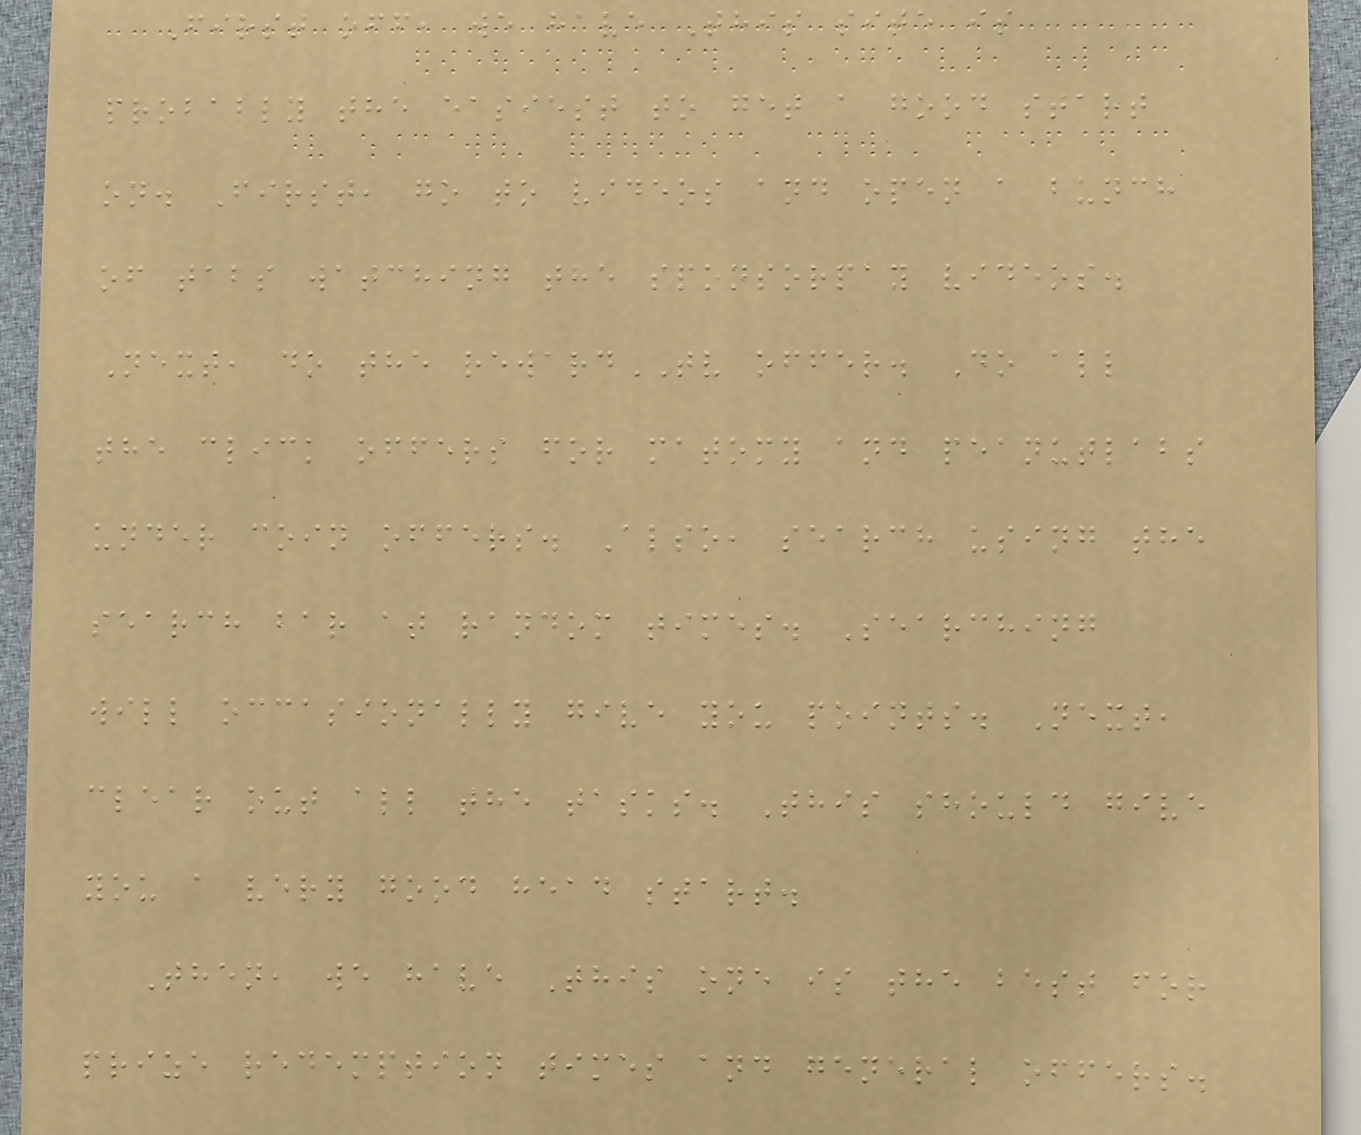First off, we have This site is
probably the easiest to get a good start
on. First, go to videos and open a bunch
of tabs watching the sponsorpay videos.
Next, do the rewardTV offer. Do all
the click offers for matomy and peanutlabs
under coin offers. Also, search using the
search bar at random times. Searching
will occasionally give you points. Next,
clear out all the tasks. This should give
you a very good head start.
Then, we have This one is the best for
prize redemption times and general offers.
